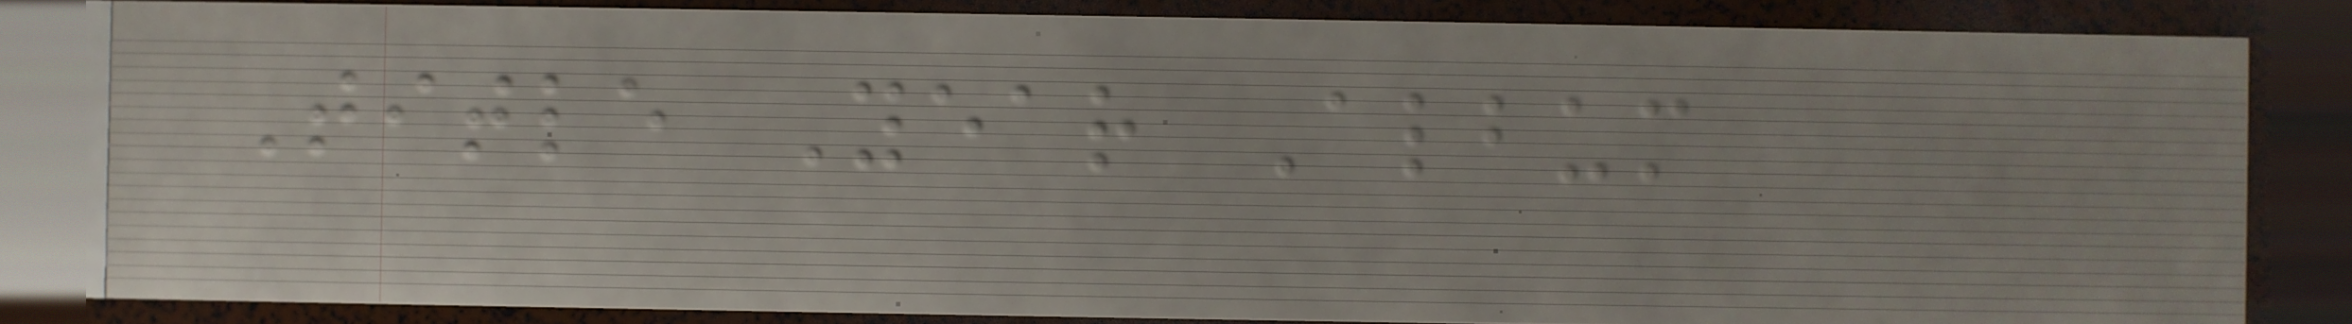Title Year Album
